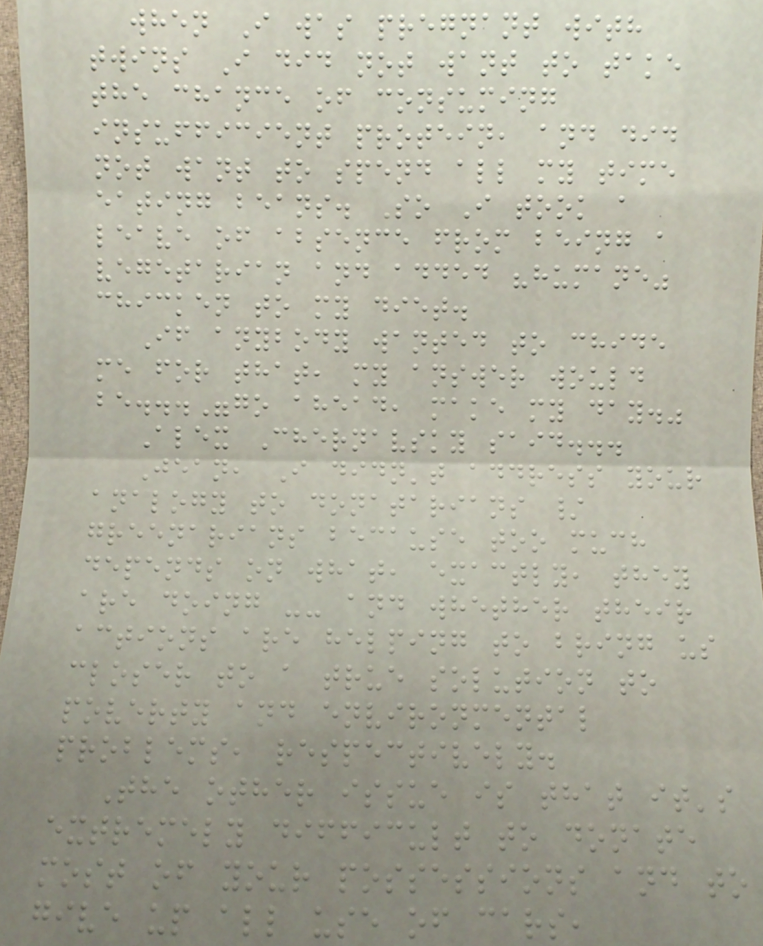when I was pregnant with
twins I did not want to take
the chance of consuming
insufficient protein, and did
not want to spend all my time
eating beans. So I took a
leave of absence from being a
vegetarian and added "humane"
chicken to my diet.
If anybody wanted to chide
me for that, my answer would
be..."go ahead, make my day."
Alex Chernavsky said...
Jean, I didn't address your
analogy to donatarians /
greenarians because too much
depends on what, exactly, they
are doing -- and whether their
actions are helping to bring us
closer to a true solution to
poverty and environmental
problems, respectively.
The other issue is that it's
extremely difficult to donate
most of your possessions and to
give up all use of cars,
